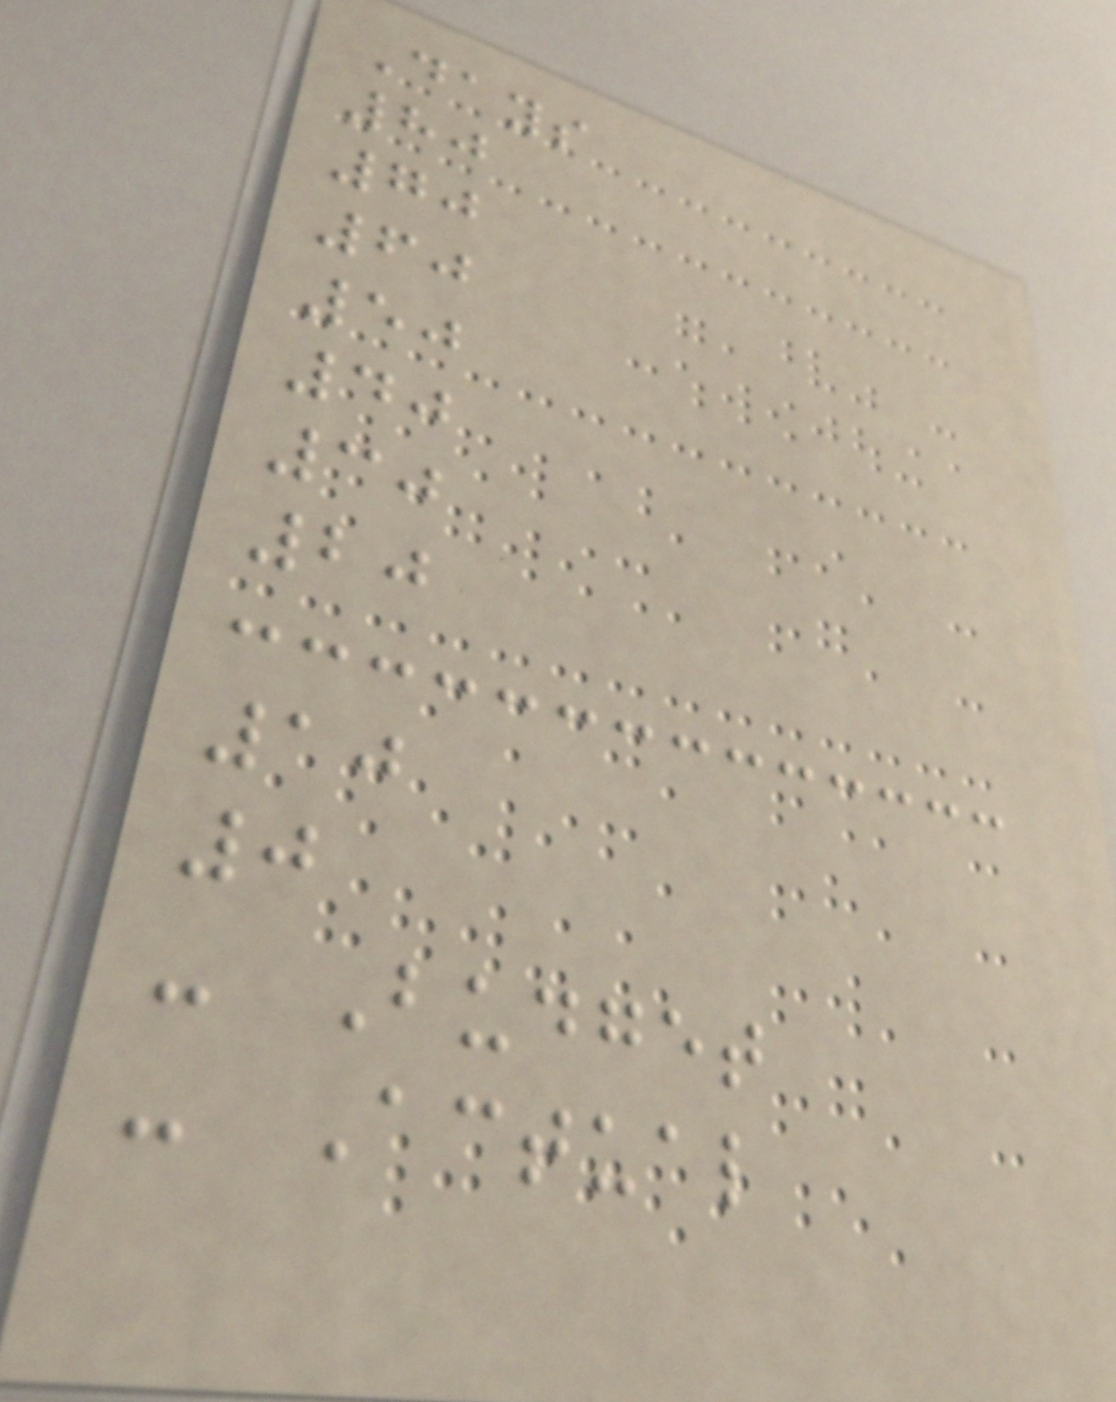Days
80
70
60
50
40
30
20
10
0
- Budget
- Actual
